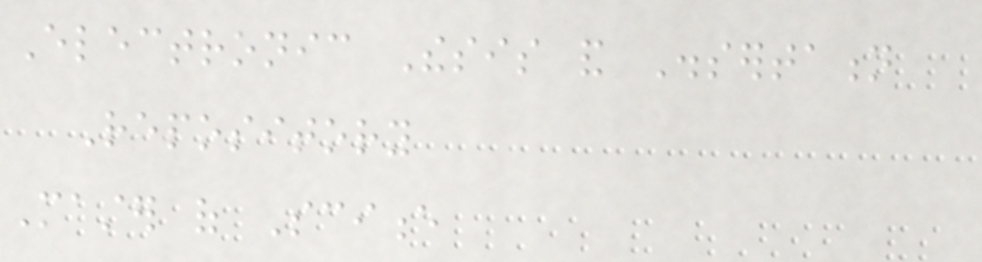Electronic Thesis and Dissertation
Repository
Master of Science
